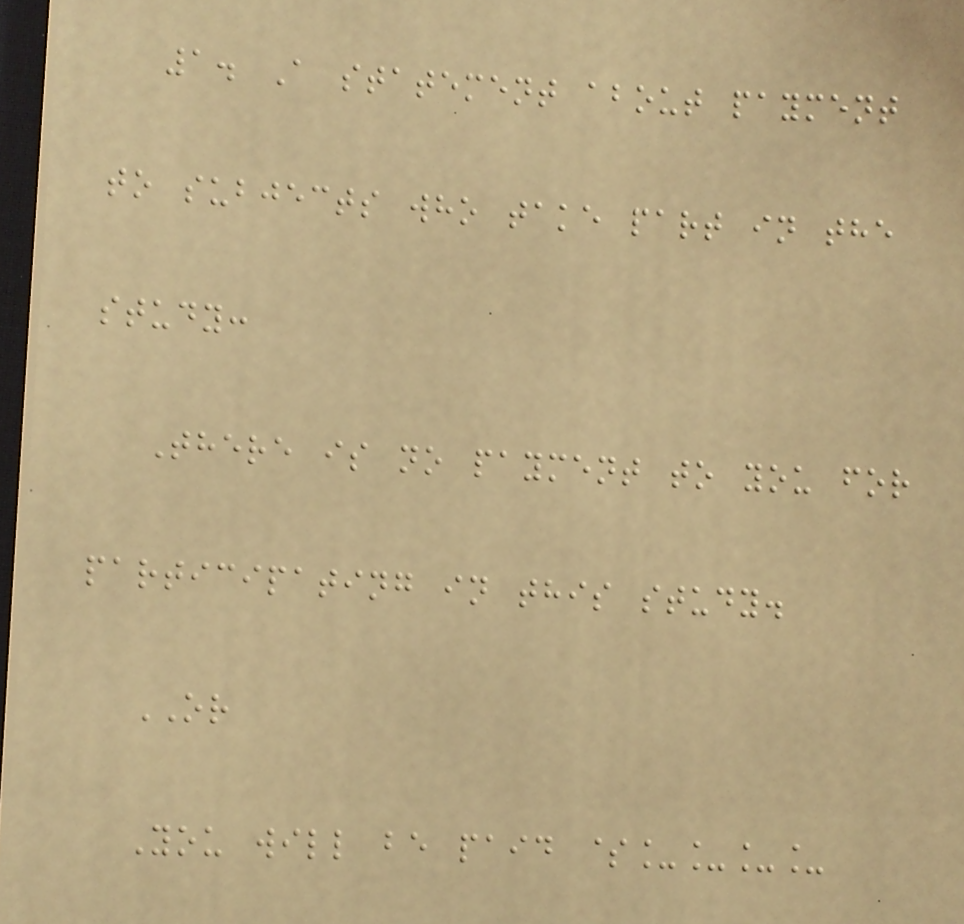1. A statement about payment
to subjects who take part in the
study:
There is no payment to you for
participating in this study.
OR
You will be paid $____
